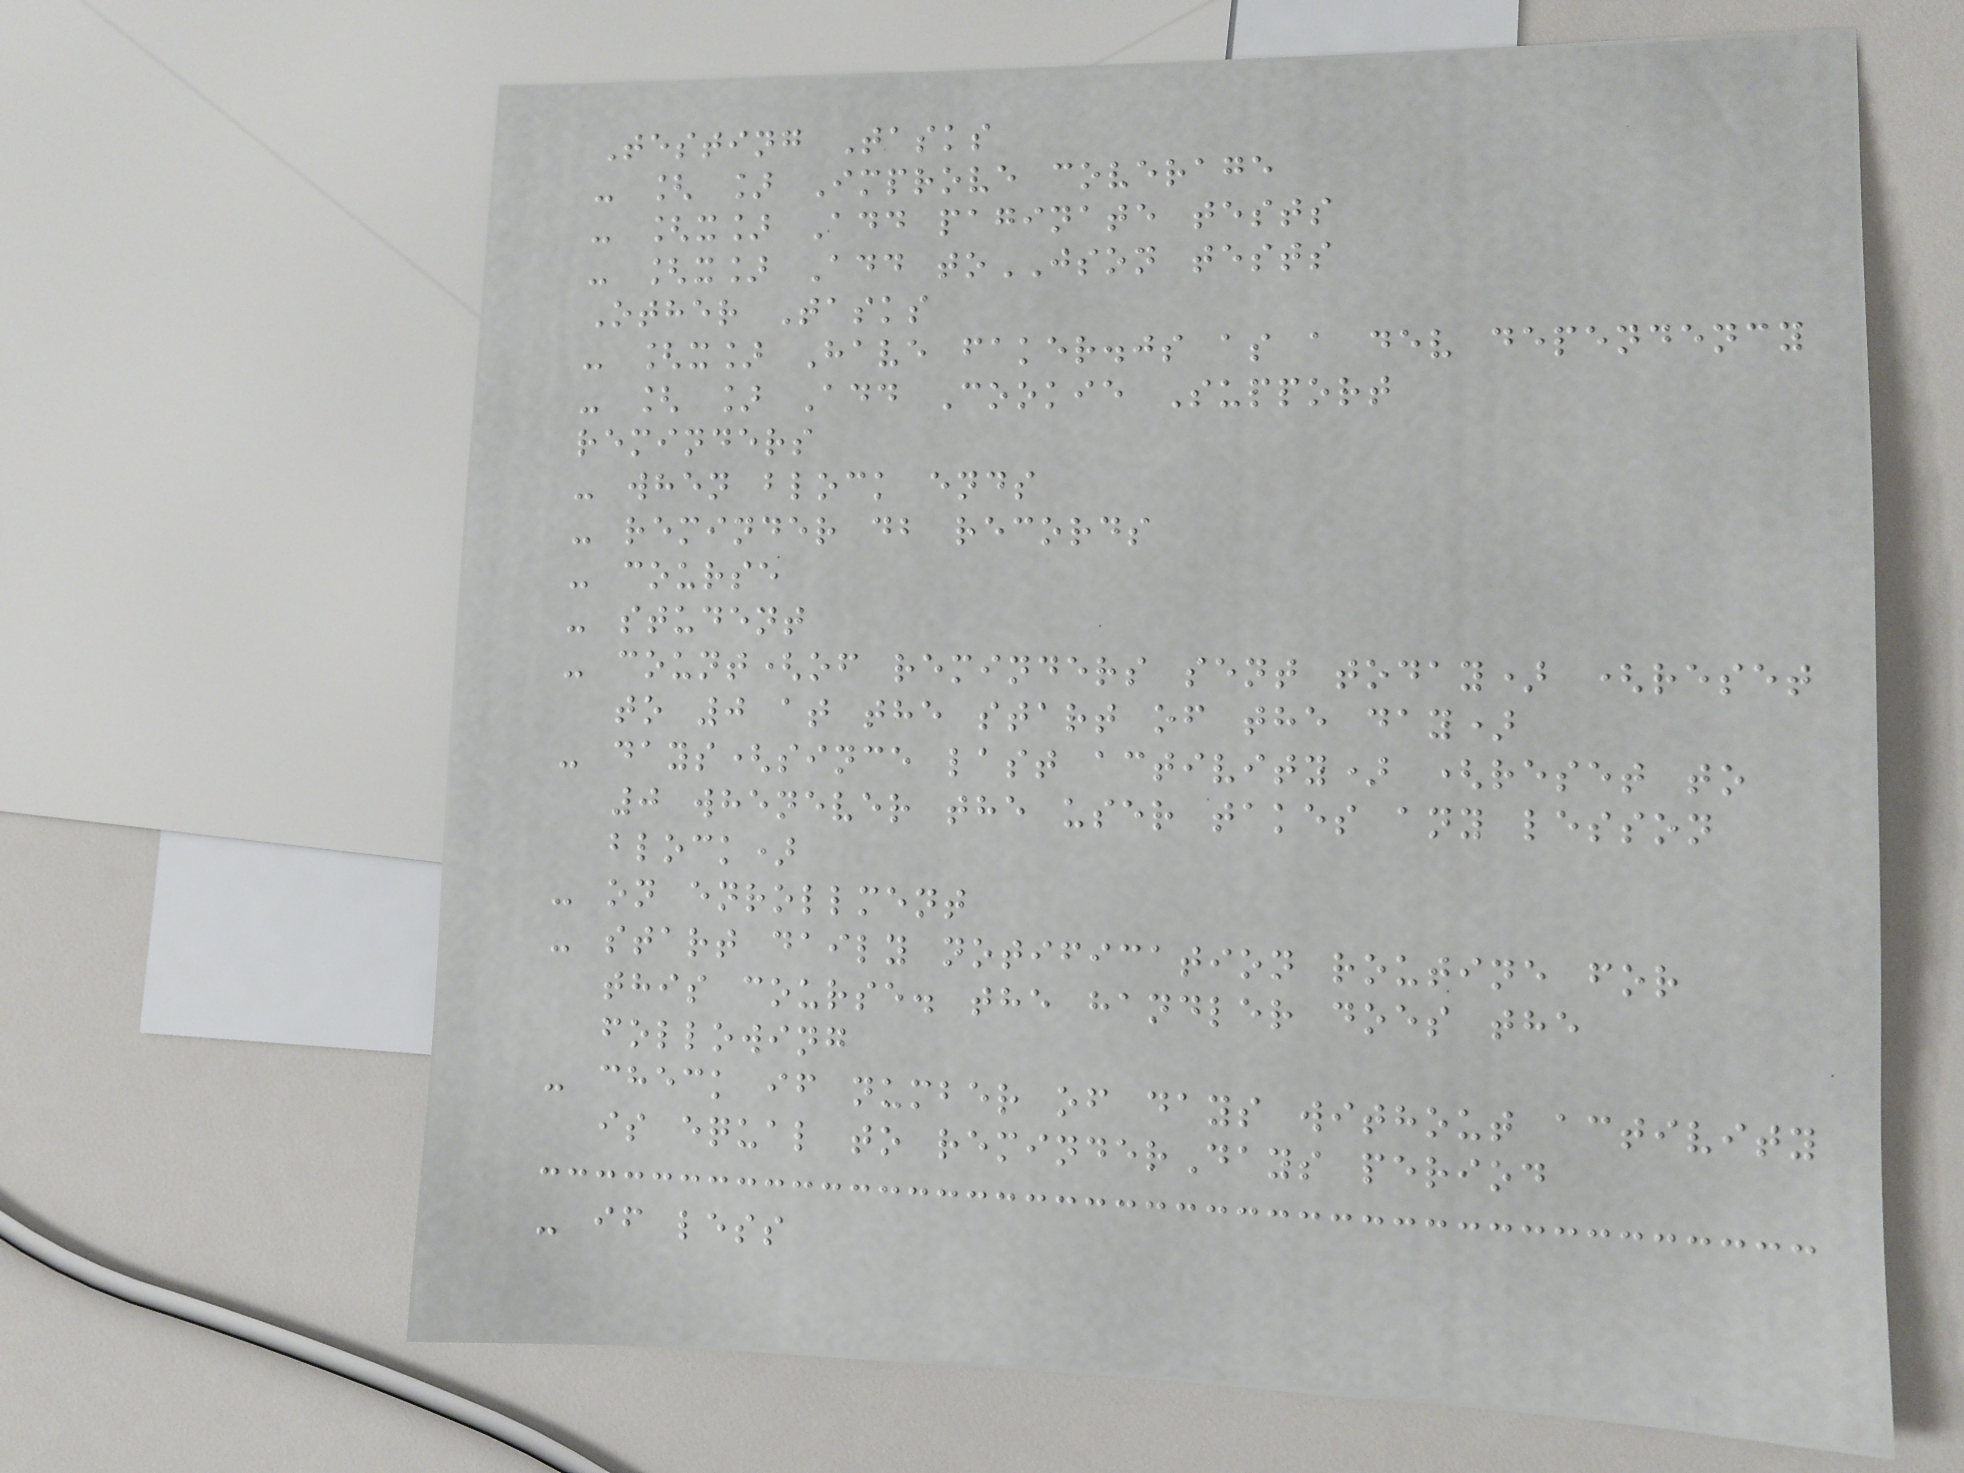Testing Tasks
- [ ] Improve coverage
- [x] Add paginate tests
- [x] Add toJSON tests
Other Tasks
- [x] Have faker.js as a dev dependency
- [ ] Add Cookie Support
reminders
- when block ends
- reminder db records
- course
- student
- count(of reminders sent today) (reset
to 0 at the start of the day)
- days(since last activity) (reset to
0 whenever the user takes any lesson
block)
- on enrollment
- start daily notification routine for
this course. the handler does the
following
- check if number of days without activity
is equal to reminderDays period
- if less
